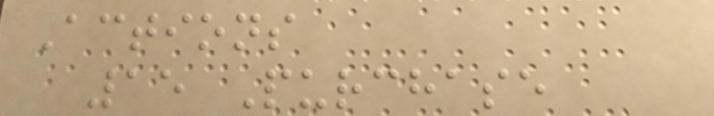Actions
15 Purchase
